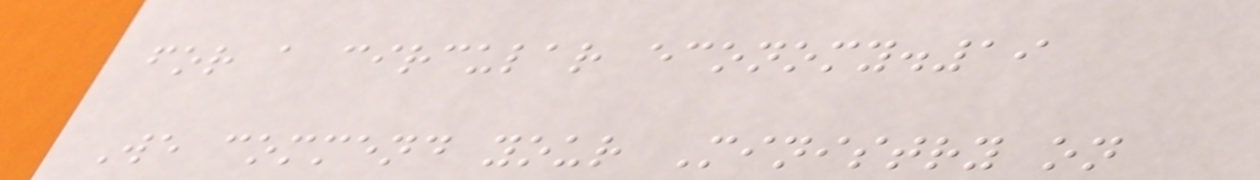for a circular economy.19
We commend your Ministry on
